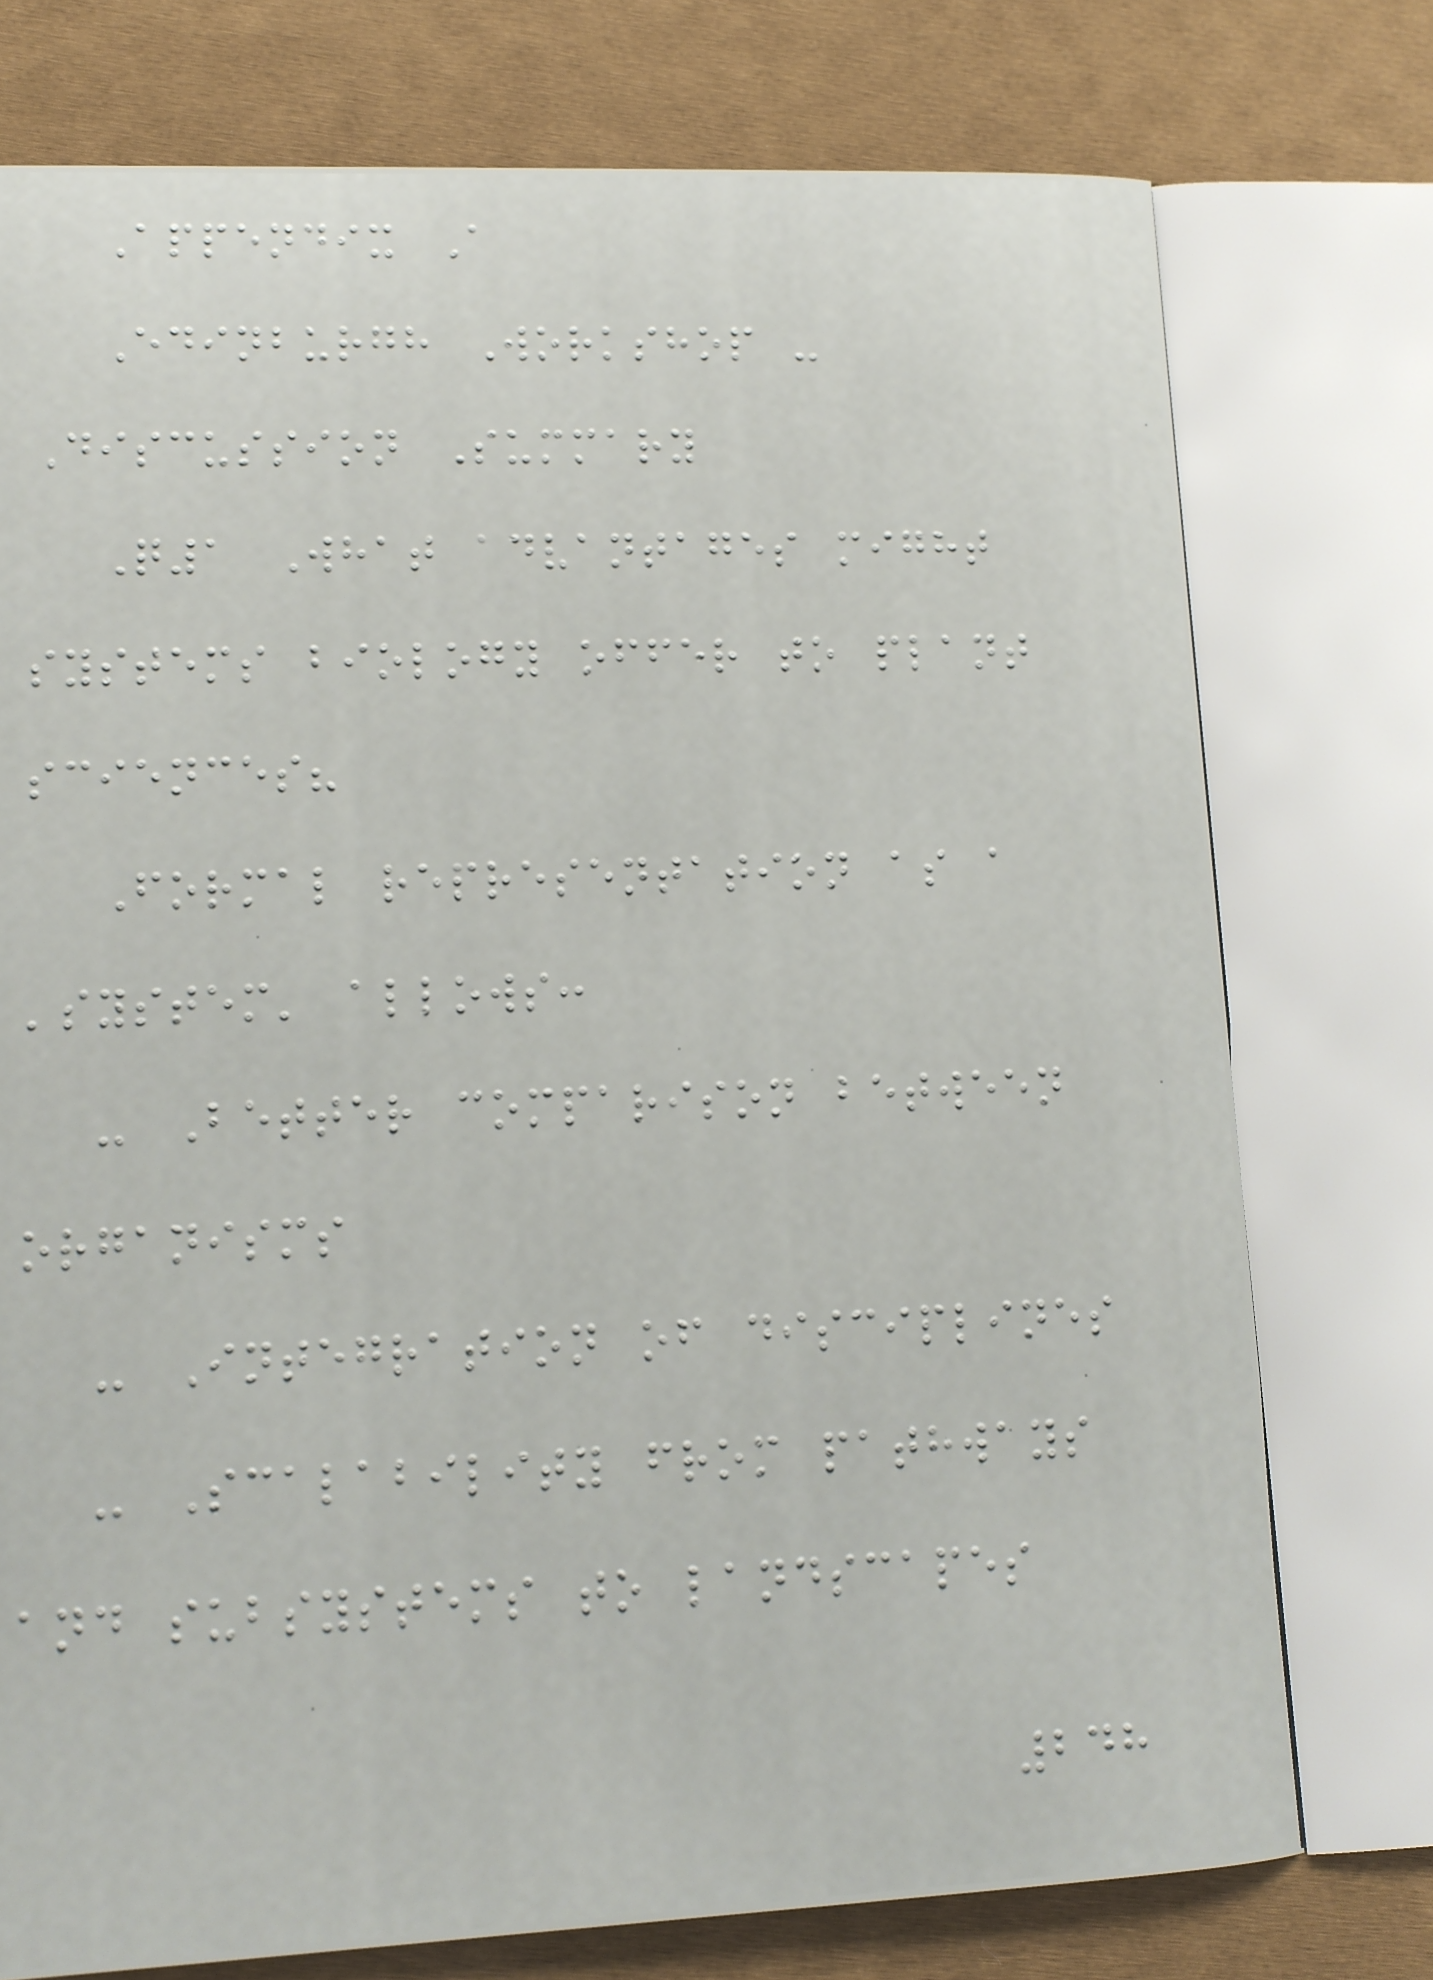Appendix A
Edinburgh Workshop -
Discussion Summary
Q1 What advantages might
systems biology offer to plant
sciences?
Formal representation as a
'system' allows:
- Better comparison between
organisms
- Integration of disciplines
- Scalability from pathways
and subsystems to landscapes
248
